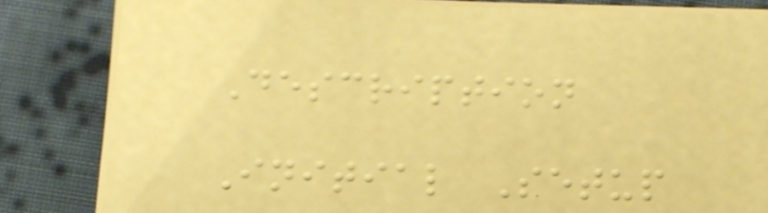Description
Initial Setup
